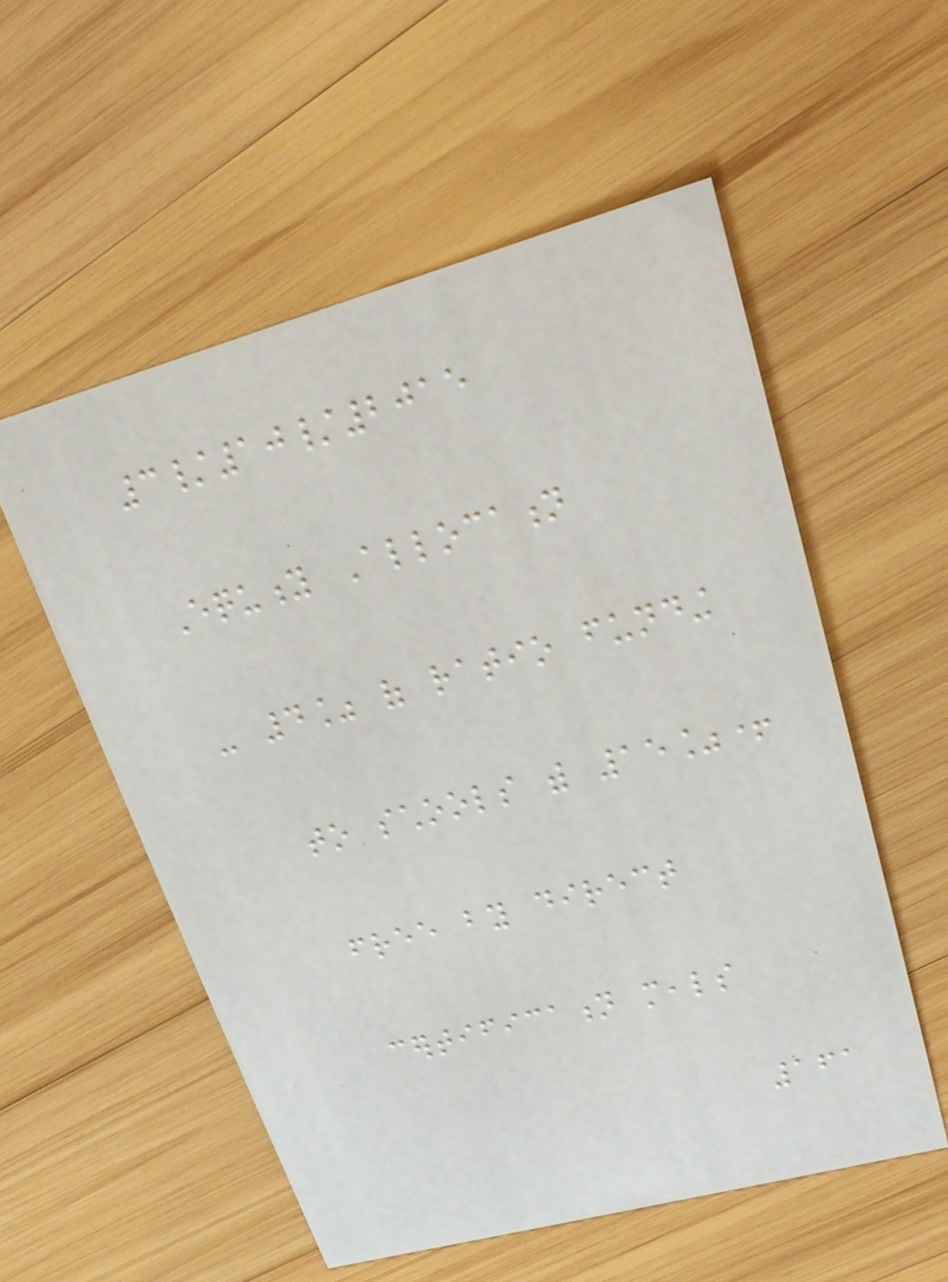3/10/2015
Equity Allocation
- 4% of ratio funding
to schools with 15%+
free by direct
certification meals
161
